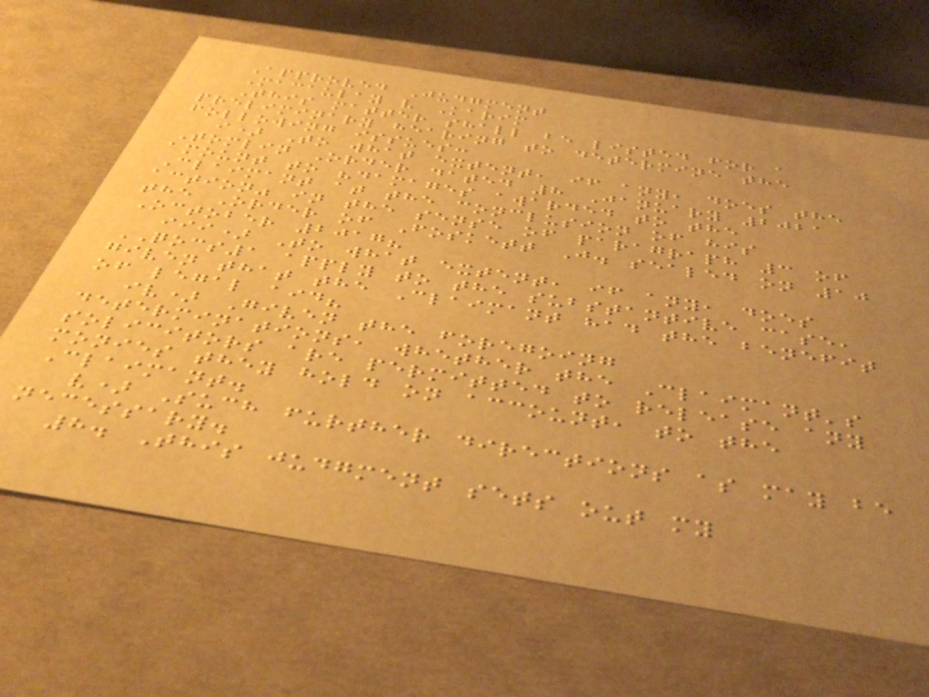Approved Judgment
Macaulay v Karim
This matter shall be listed for a
preliminary hearing to determine the
following issues:
i) To what extent, if any, does the
Tomlin Order dated 8 January 2021
amount to "damages awarded to the
Claimant at the conclusion of his
action" in the sense of paragraph 3 of
the Order of Foskett J. sealed on 10
October 2017?
iii) To what extent, if any, does
QOCS1 apply to the substantive case,
given that the Claimant had the benefit
of legal aid?
iv) Given the foregoing
determinations, whether the Claimant's
solicitors are permitted to release any
monies they hold on account, to the
Claimant.
v) Such further directions as may be
necessary.
8. This judgment sets out my
